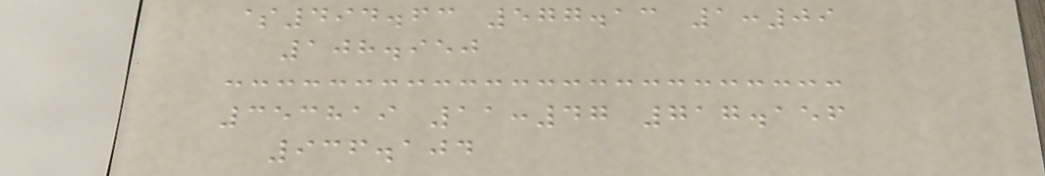$494.63 577.13 1:09
108.950
353819 11:47 717.156
936.104
